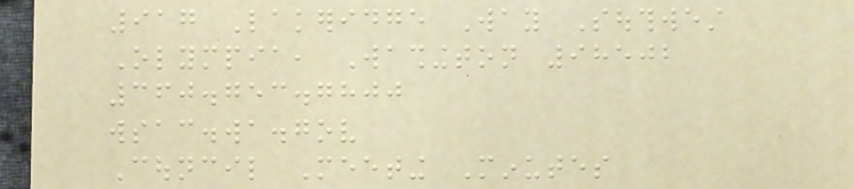917 Lakeridge Way Southwest
Olympia, Washington 98502
360.753.7800
wsac.wa.gov
Council Meeting Minutes
